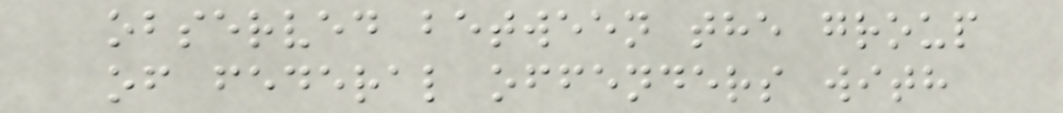observed between the group
of federal offenders with
